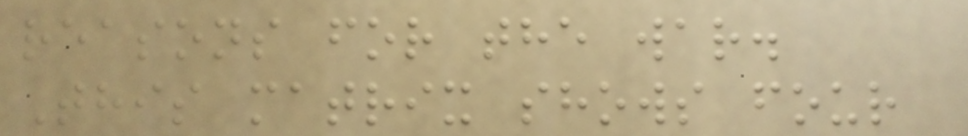reasons for the war.
This matrix shows four
